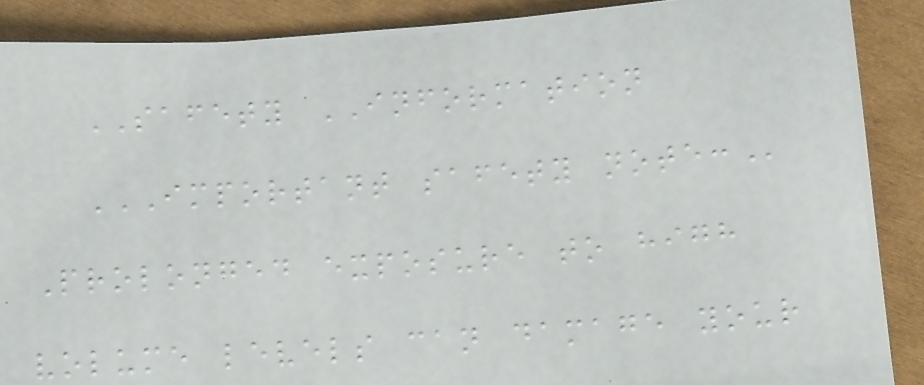SAFETY INFORMATION
IMPORTANT SAFETY NOTE:
Prolonged exposure to high
volume levels can damage your
